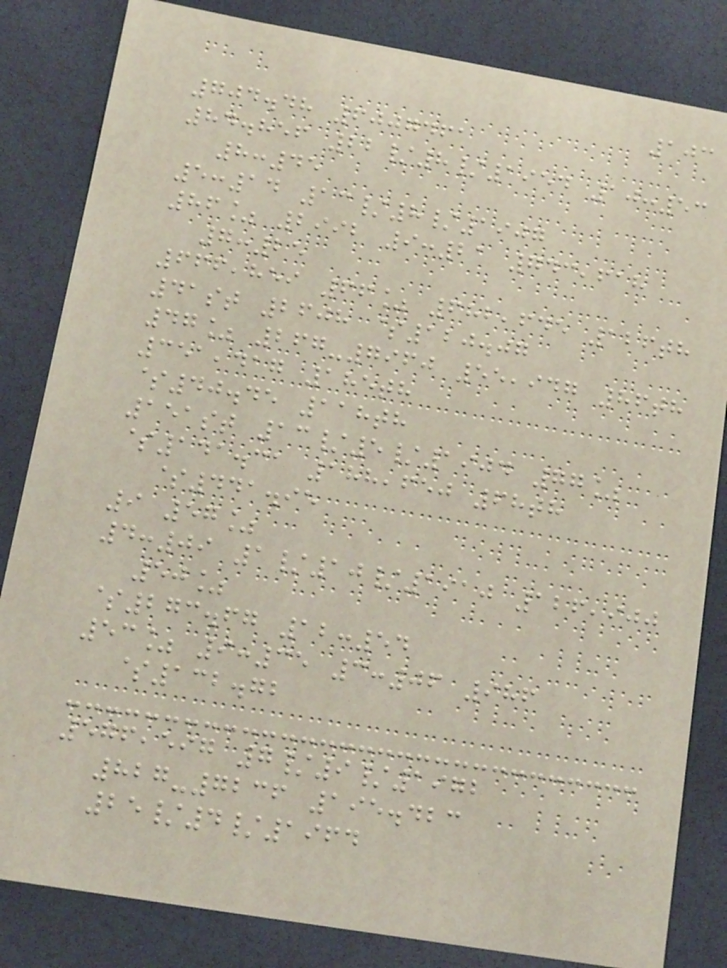103
704.48 6007461
84.856 22/8/1954 10:53
8:45
5:14 13/8/1907
86% 2992 9:21 743,618
7:25
666,859 66% 682,645 126th
41st 2608 $120.07
47% 267-7960 55,947 86th
351,417 185th
$40.45 118th
151st 13/5/1904 77%
$141.31 188,650 68th
$441.95
9 57%
4:09 1/10/1910 126,900
50%
$273.67 12:54
53% 9:35 3:06 986
$132.72
576,597 7/9/1972
827-7236 195.423
25/4/1964
